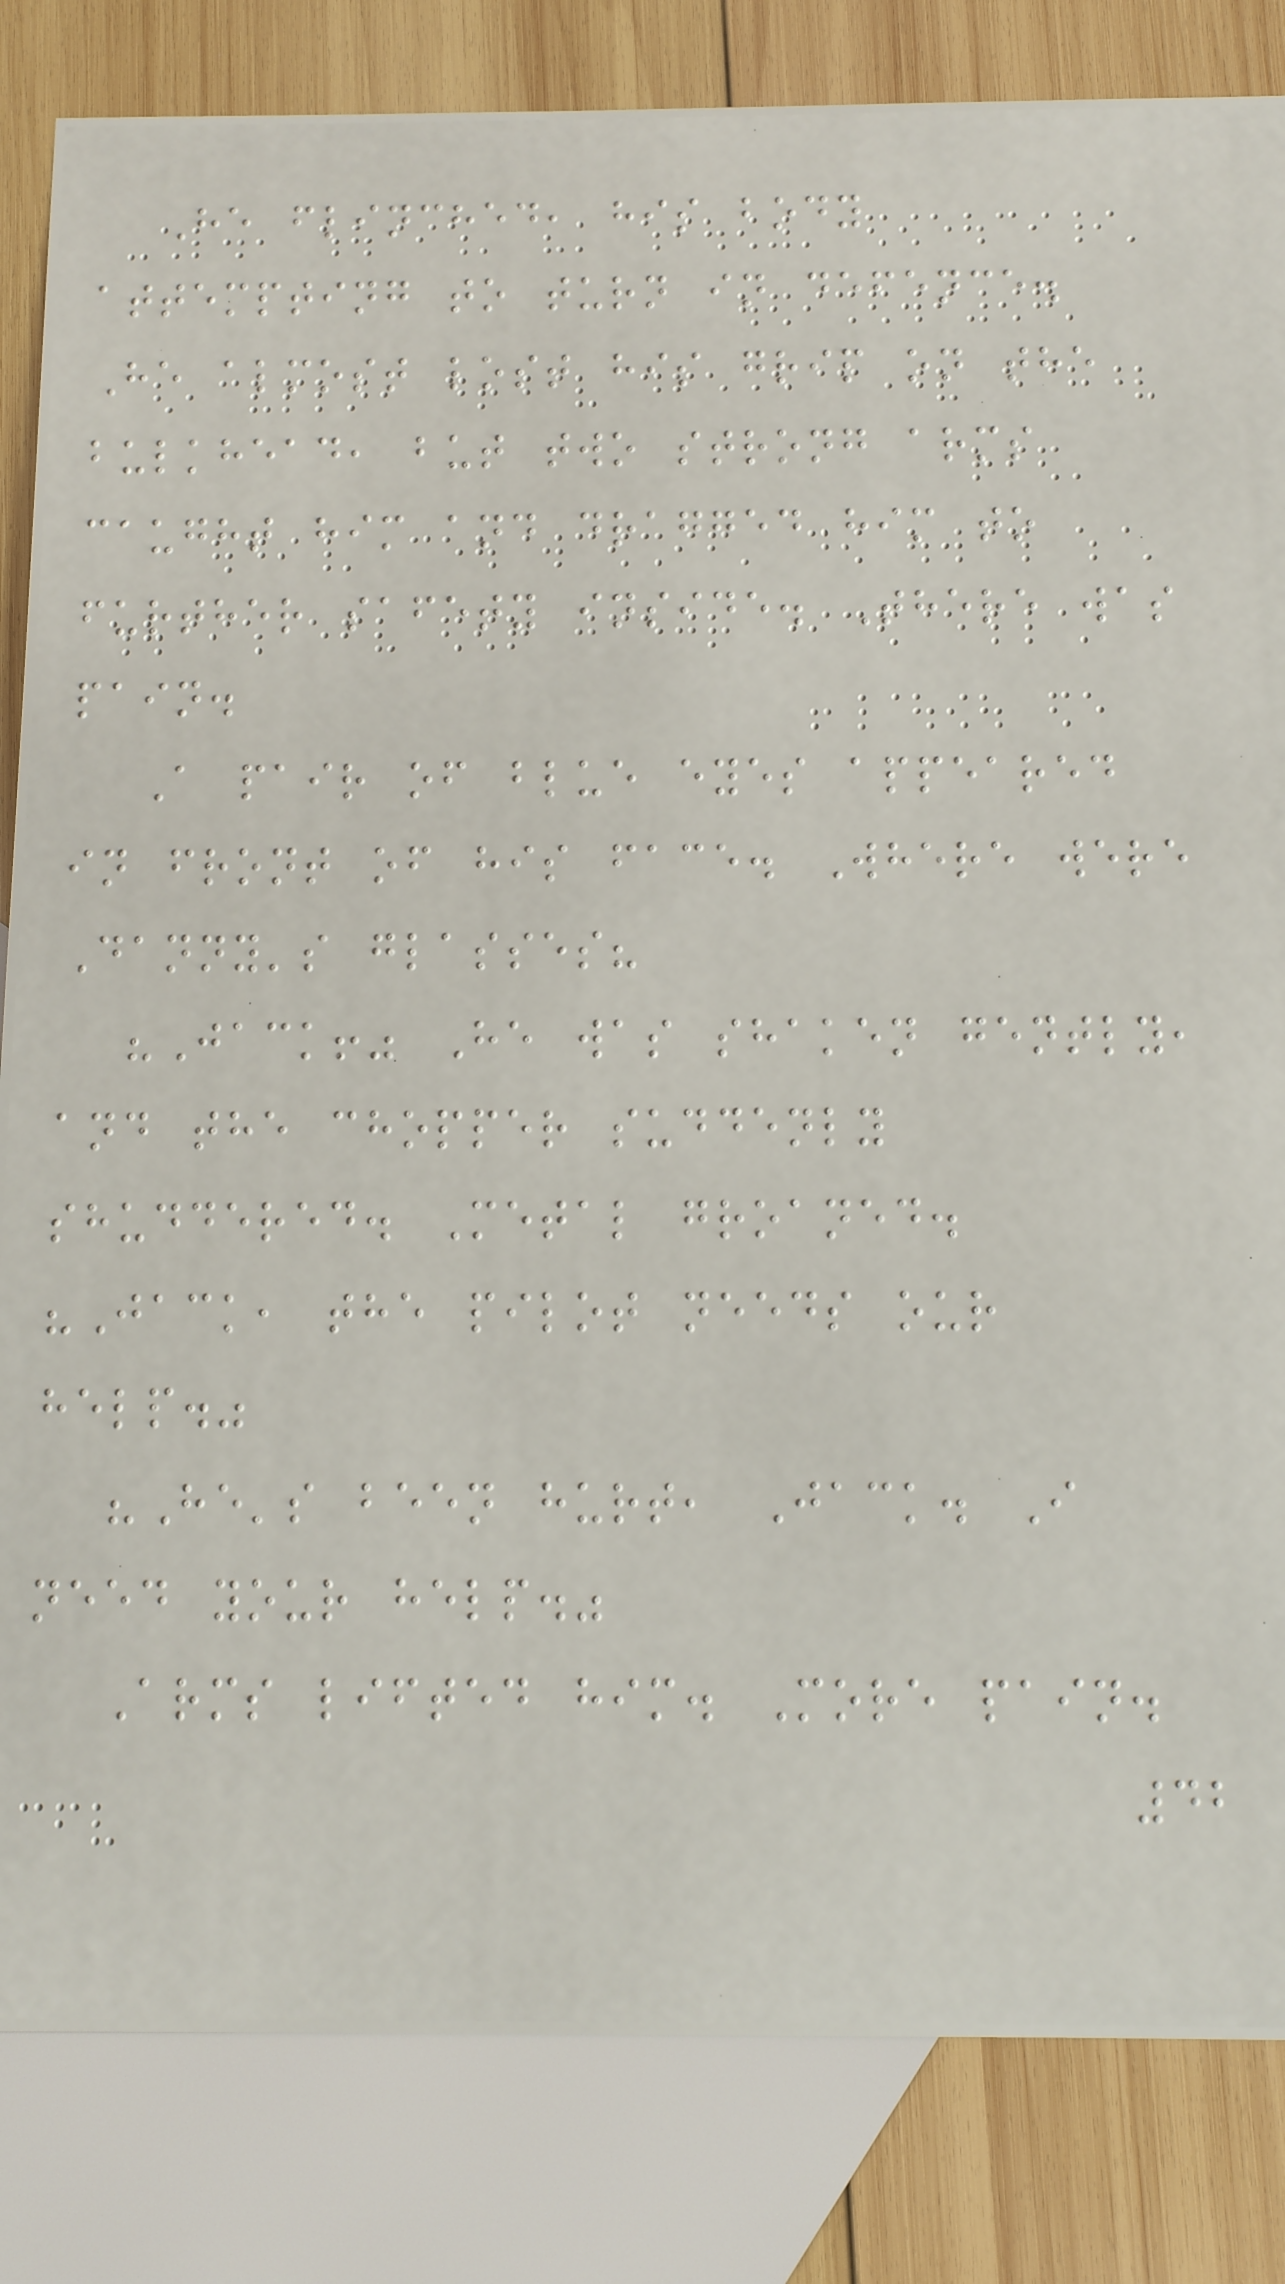He flinched, his body
attempting to turn in defence.
He almost lost his grip on the
bulkhead, but two strong arms
caught him and dragged him to
further safety inside. There was
pain.
A pair of blue eyes appeared
in front of his face. Where were
Danny's glasses?
"Jack!" He was shaken gently,
and the chopper suddenly
shuddered. Metal groaned.
"Jack, the pilot needs our
help."
"He's been hurt, Jack. I
need your help."
Arms lifted him. More pain.
42
